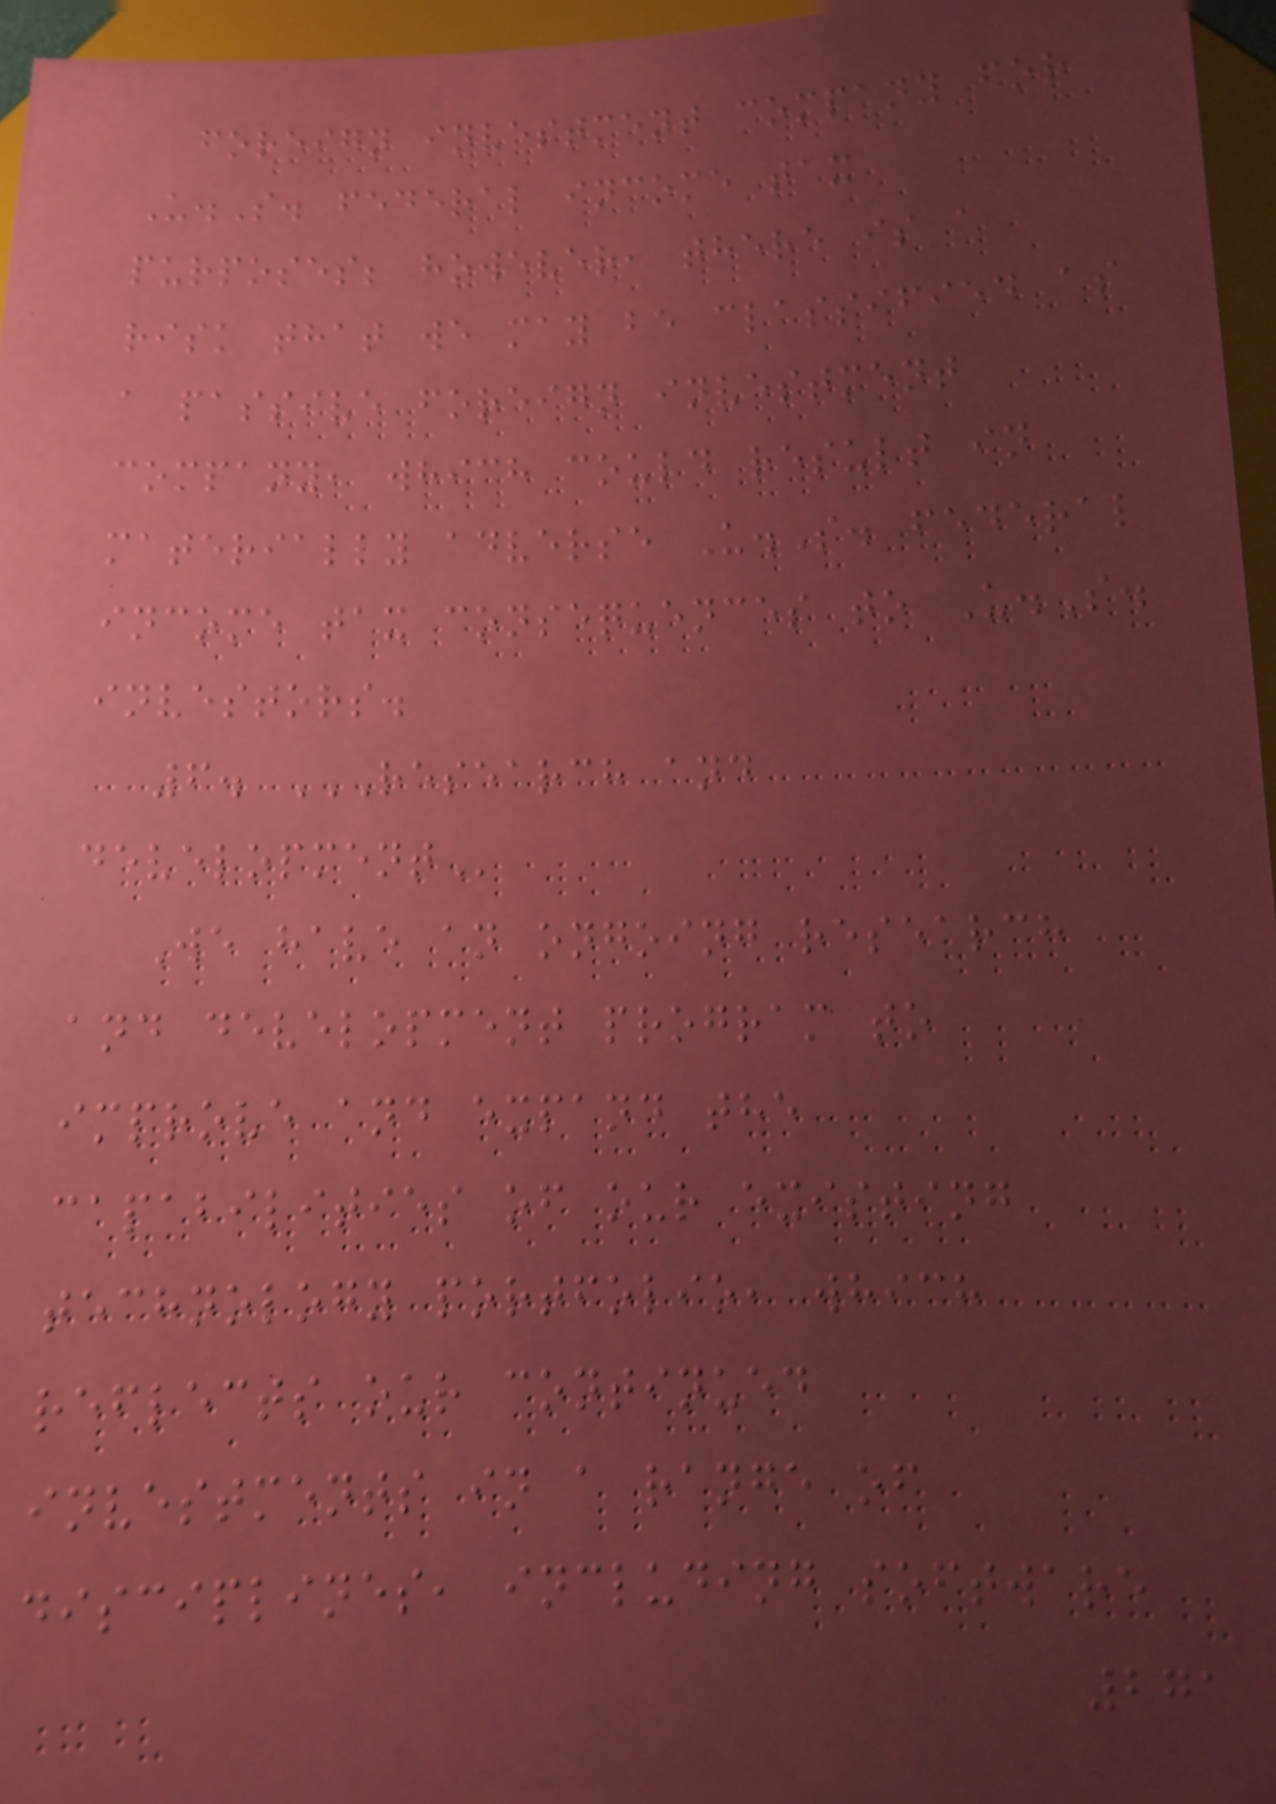foreign investment company for
U.S. federal income tax
purposes; however, there is a
risk that we may be classified as
a passive foreign investment
company, which could result in
materially adverse U.S. federal
income tax consequences to U.S.
investors.
6. RESEARCH AND
DEVELOPMENT
We have an ongoing research
and development program to
improve and expand the
capabilities of our existing
technology portfolio, which
reflects our continued
investments in a range of
disciplines, including software
271
